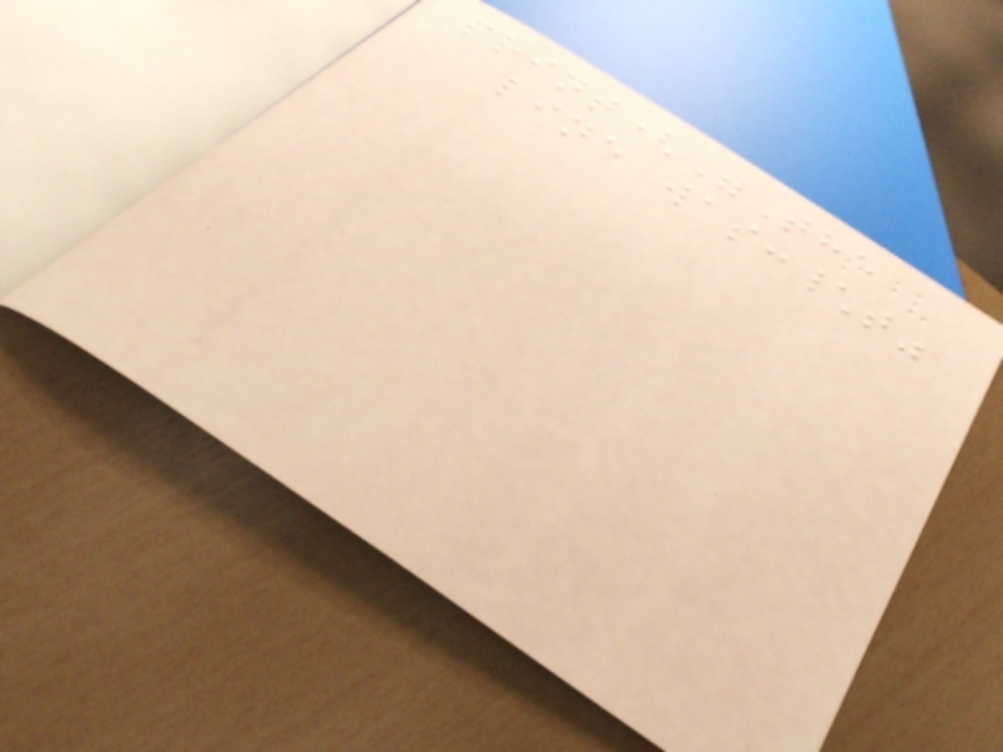print("The
line was:\t"
